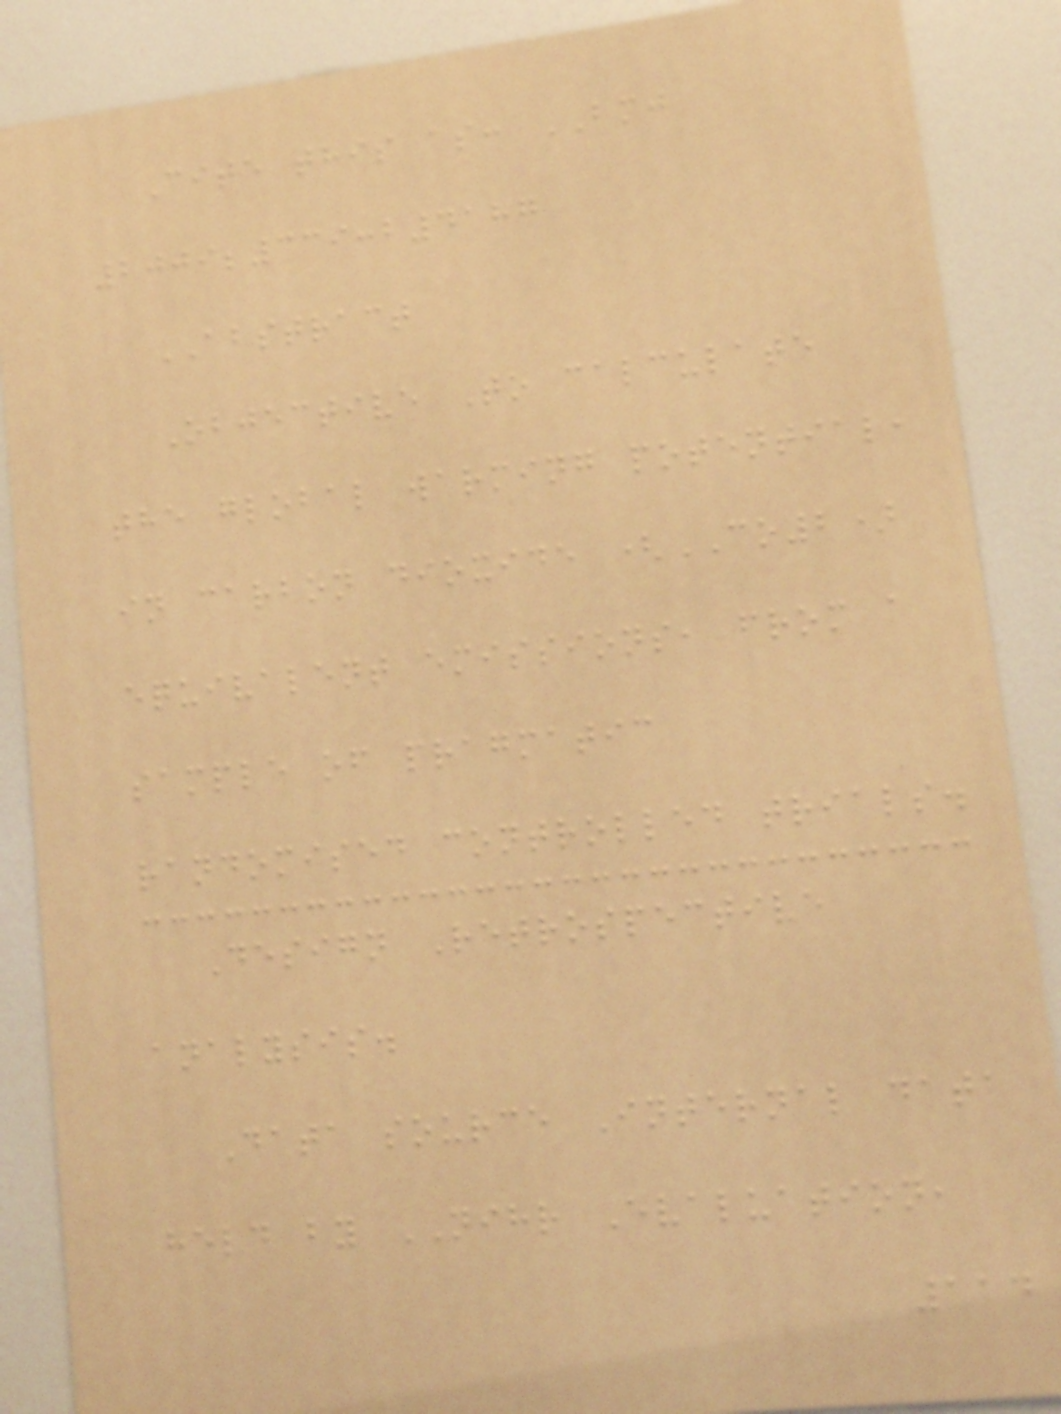Cite this as: BMJ
2009;339:b4187
ABSTRACT
Objective To calculate
the global warming potential,
in carbon dioxide (CO2)
equivalent emissions, from a
sample of pragmatic
randomised controlled trials.
Design Retrospective
analysis.
Data source Internal data
held by NIHR Evaluation,
114
